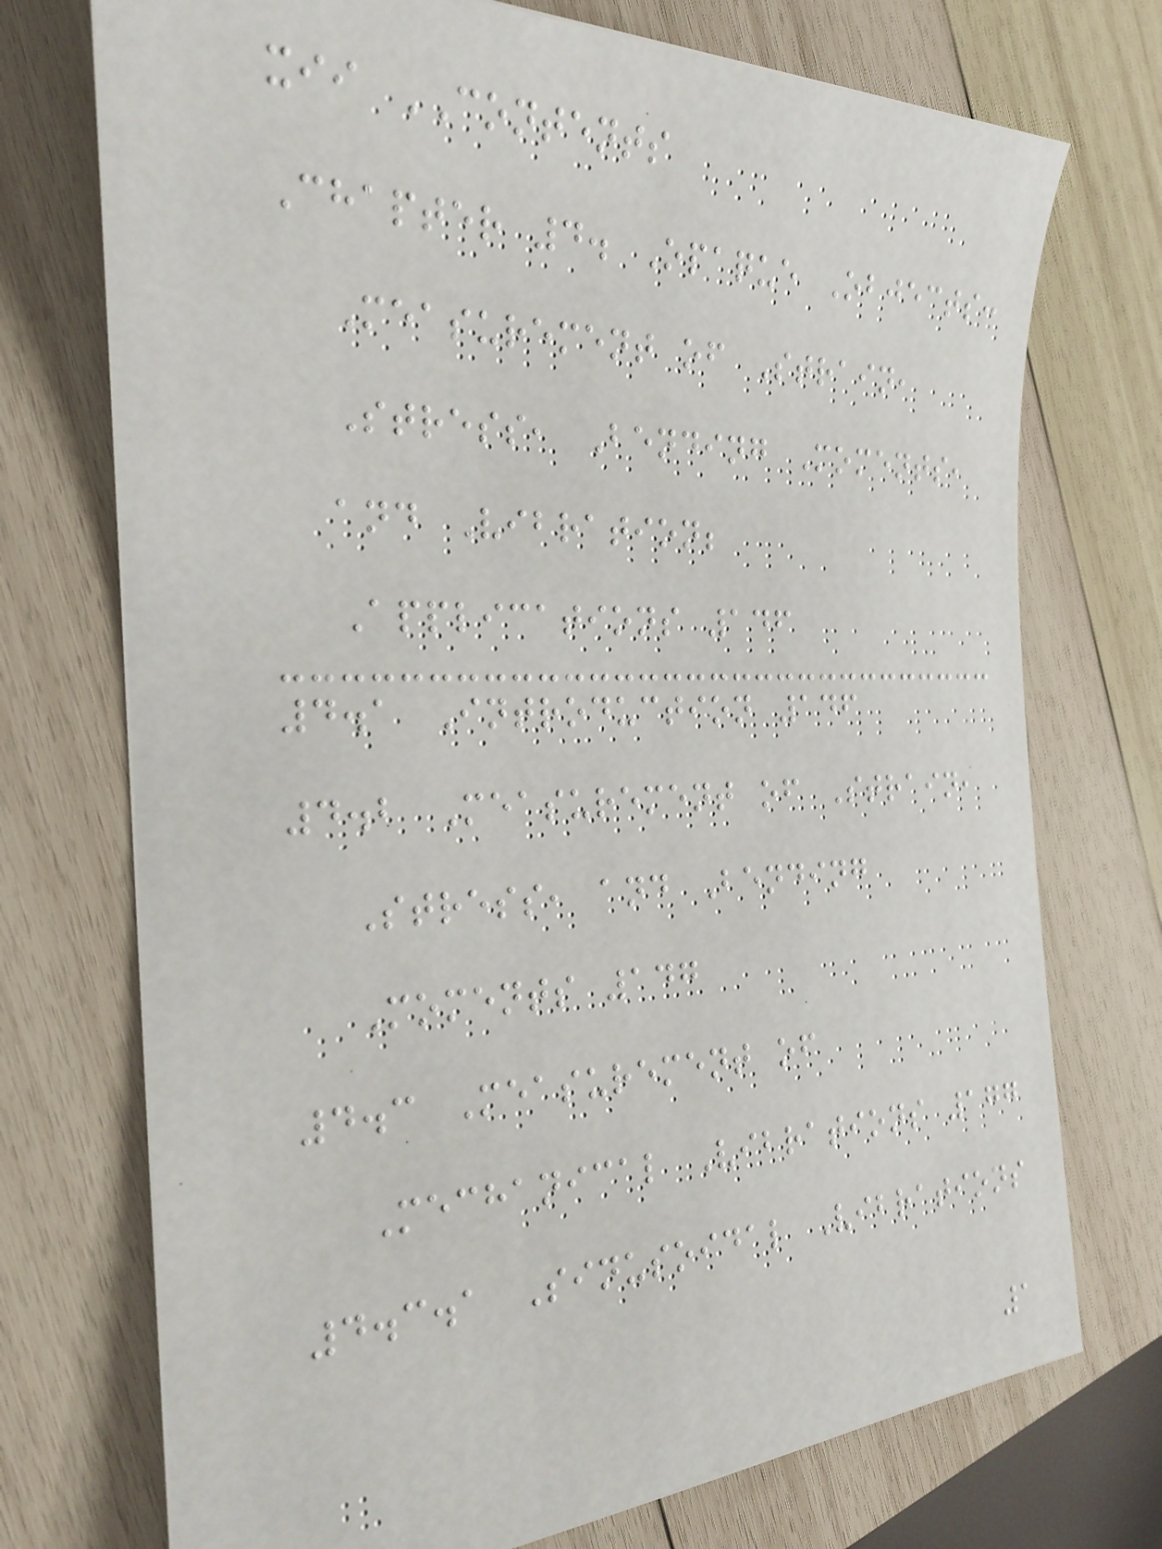xii CONTENTS
Chapter 4. Opaque Objects:
Measurement of Strain,
Stress, Bending Moments,
and Vibration;
Applications 146
4.1 Introduction 146
4.2 Measurement of Strain,
Stress, and Bending
Moments 147
4.3 Measurement of
Mechanical Vibrations 177
4.3.1 Sinusoidal Vibrations
1
